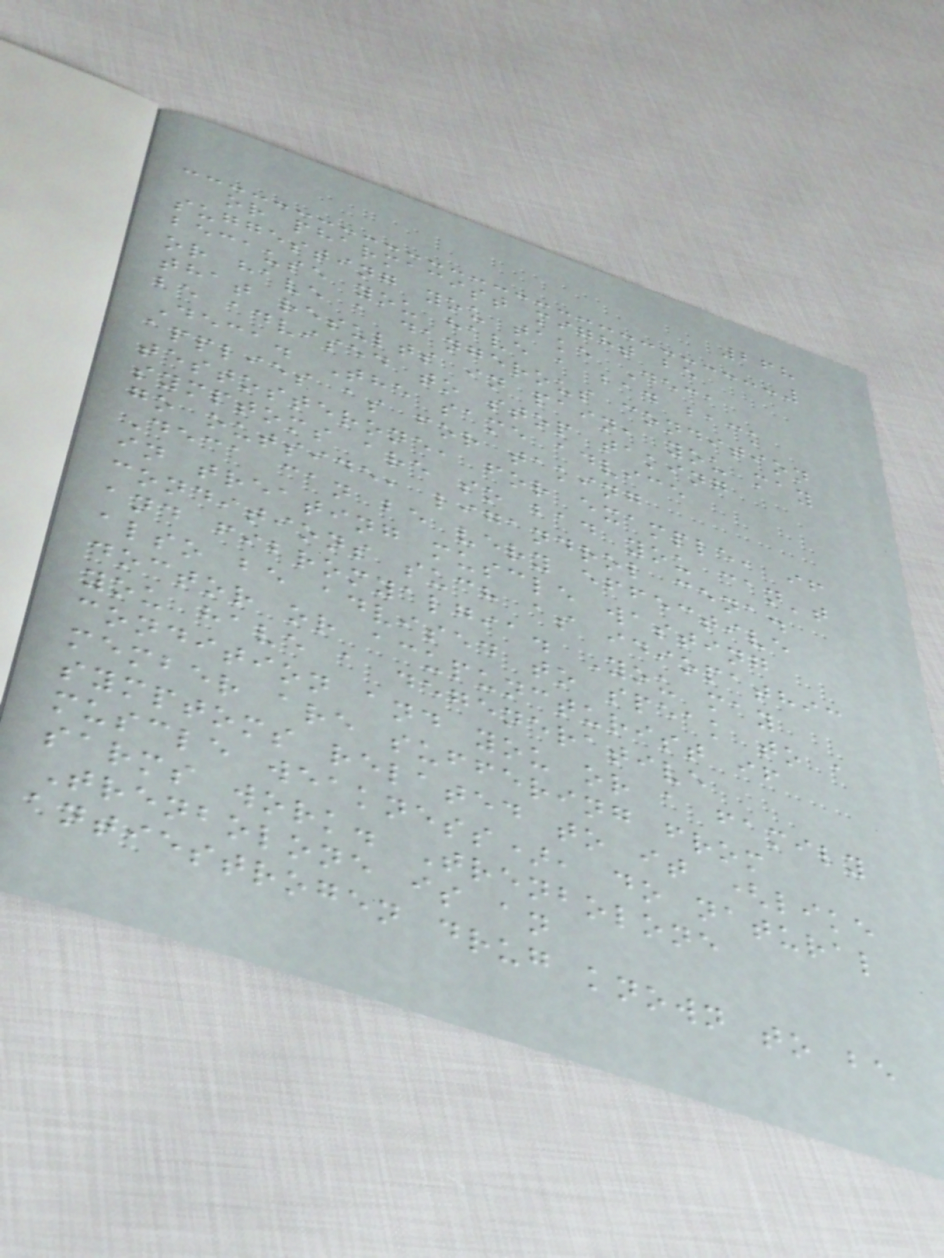268
or pharmacist might be
suggesting you take Deca
because you have a bad back
or have a dangerous condition
that results in pain, you may
be advised to stop taking
Deca. The same advice
applies as for taking
testosterone, for example, if
symptoms are so bad you can't
go outside, ligandrol cena.
Deca can be very effective
in treating muscle wasting
conditions such as idiopathic
and fibromyalgia. You may
also be advised to speak to a
doctor or acupuncturist if
you have a degenerative
condition and you or a family
member are suffering from
symptoms related to it (like
muscle weakness), do natural
sarms work. Trenbolone
Trenbolone is an
antiestrogen drug known to be
